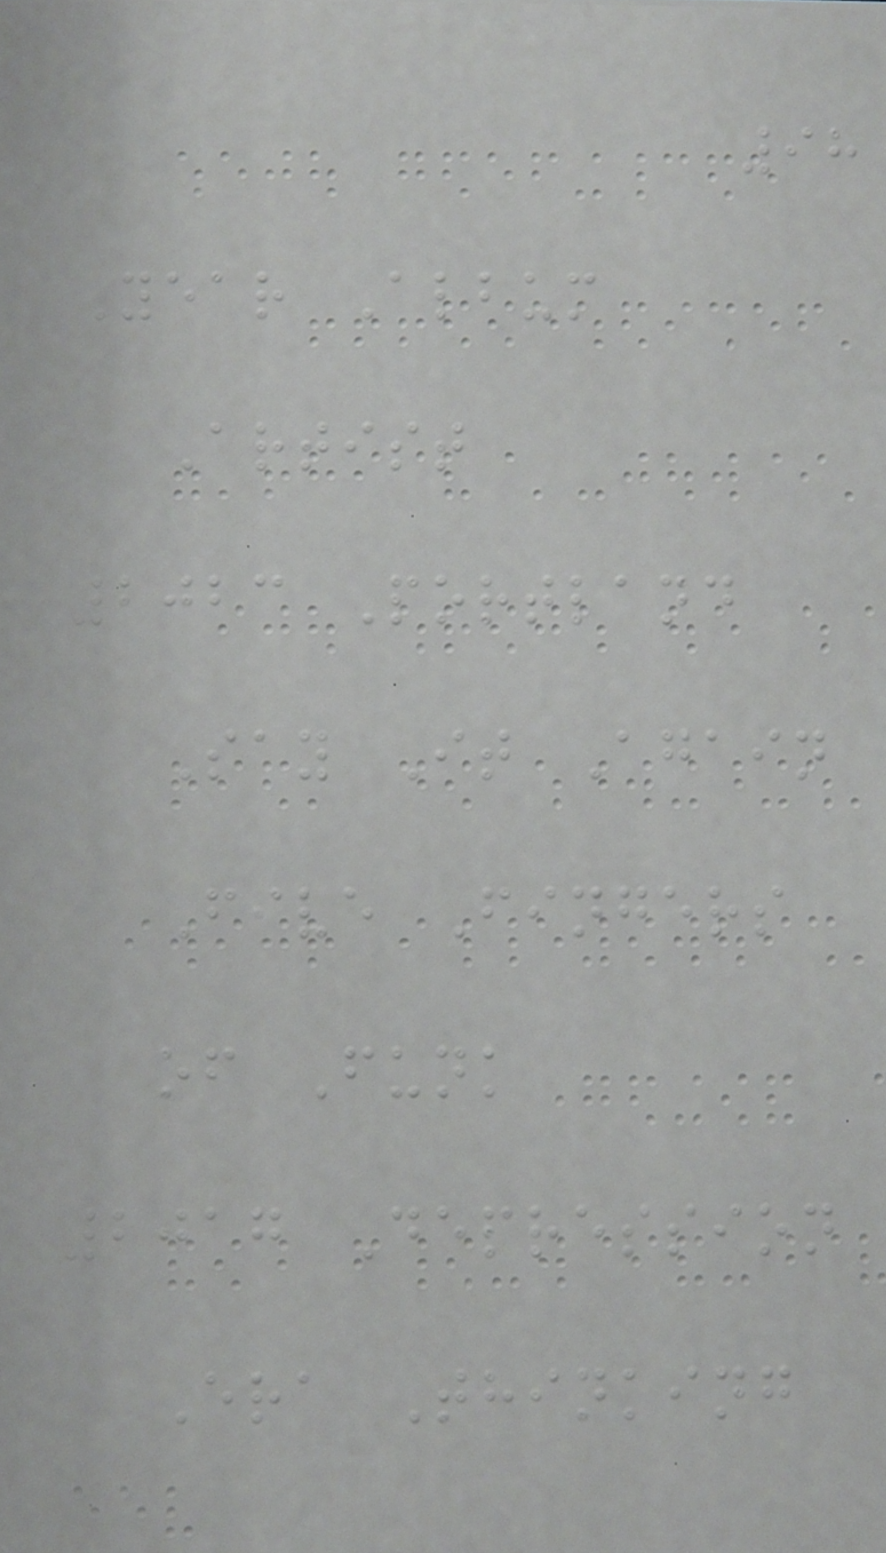98
Year Album
Artist
2023 Portland
Say It Again
Five Fingers
of Funk
2017 Depression
Era Thinking
